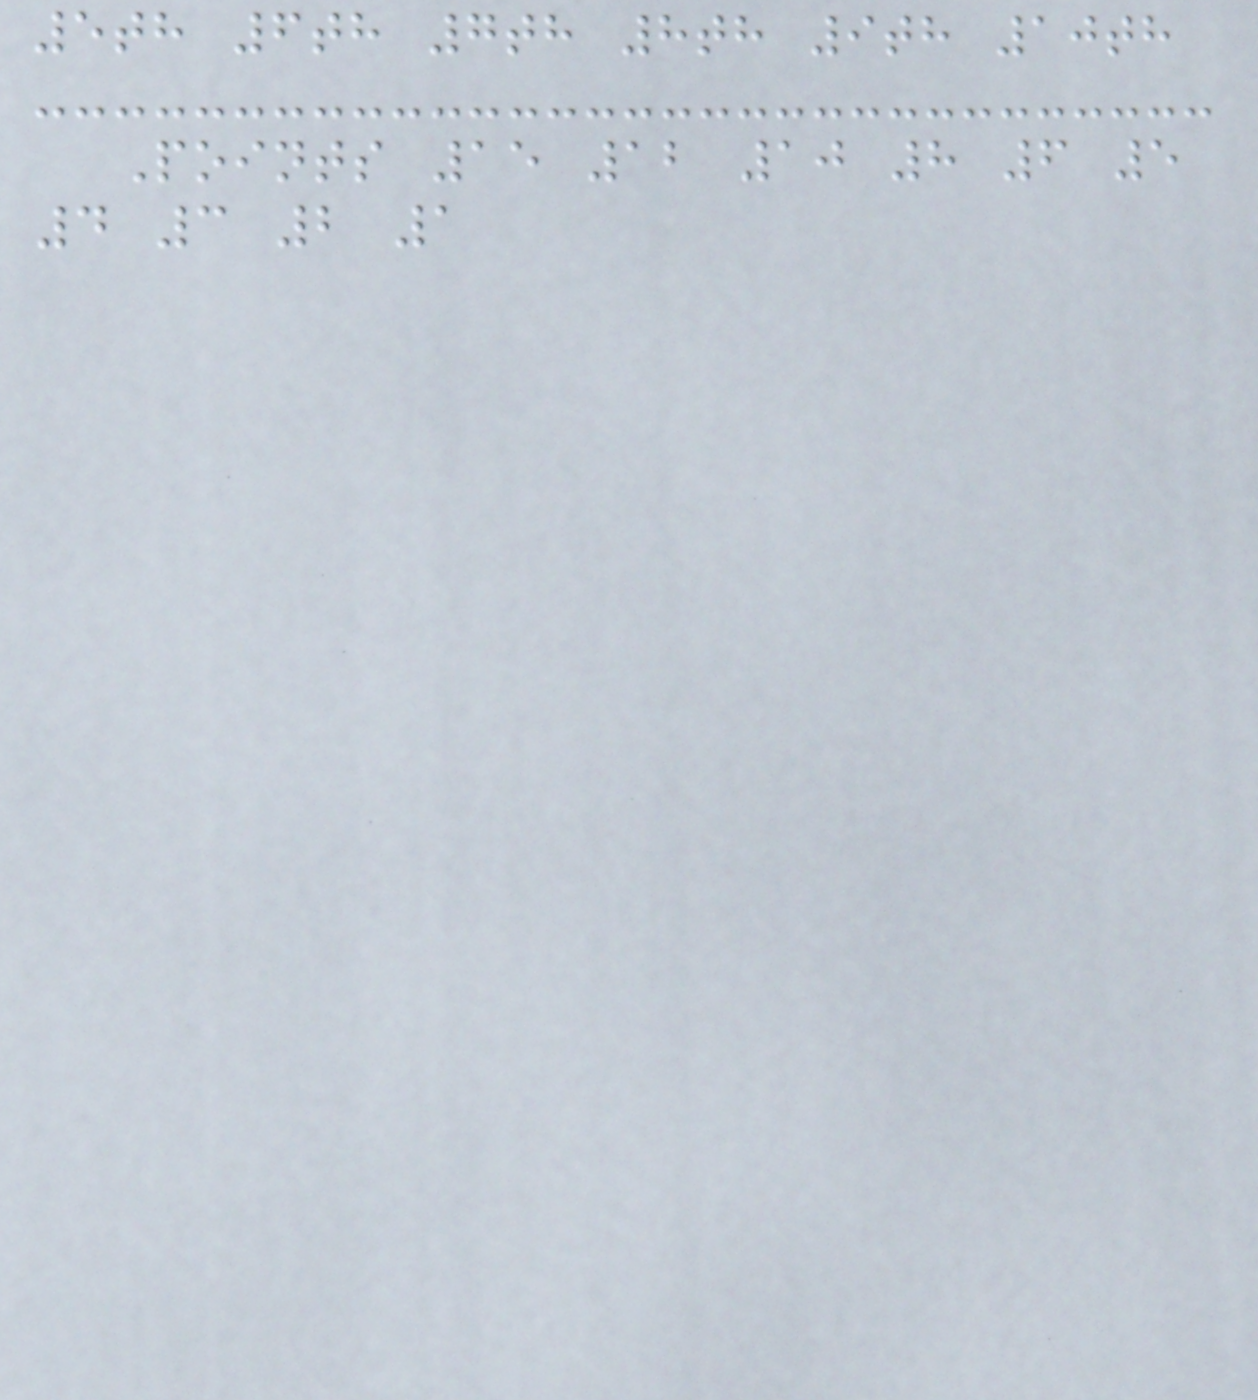5th 6th 7th 8th 9th 10th
Points 15 12 10 8 6 5
4 3 2 1
